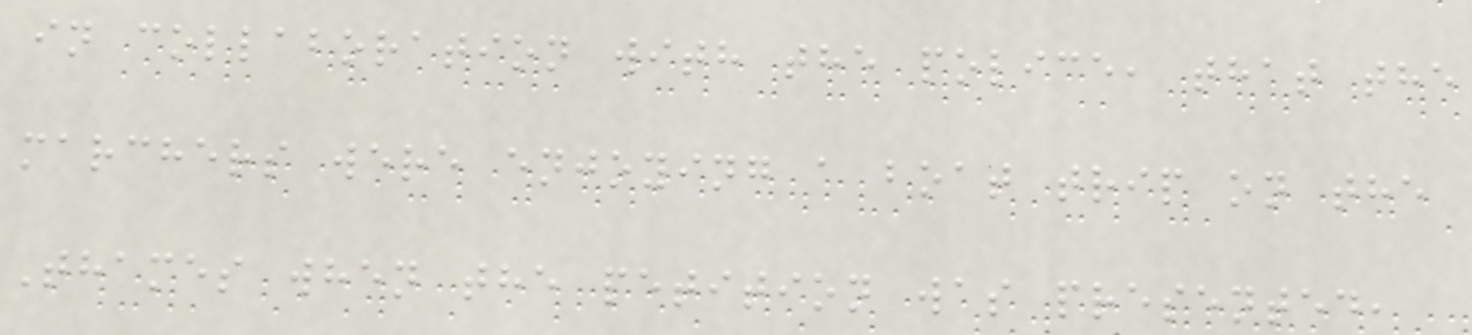in collaboration with the police, that the
marchers were enjoying a boat trip on the
Thames when the petition was presented,
